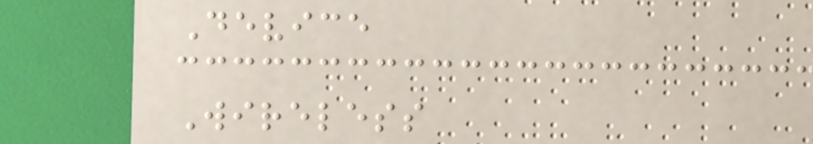Device
Wireless
